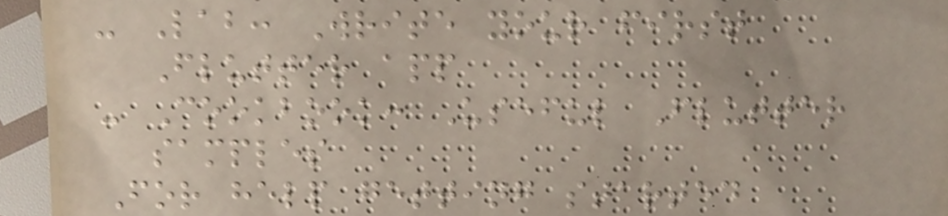- Lab: Write your first
Flutter app
- Cookbook: Useful Flutter
samples
For help getting started
